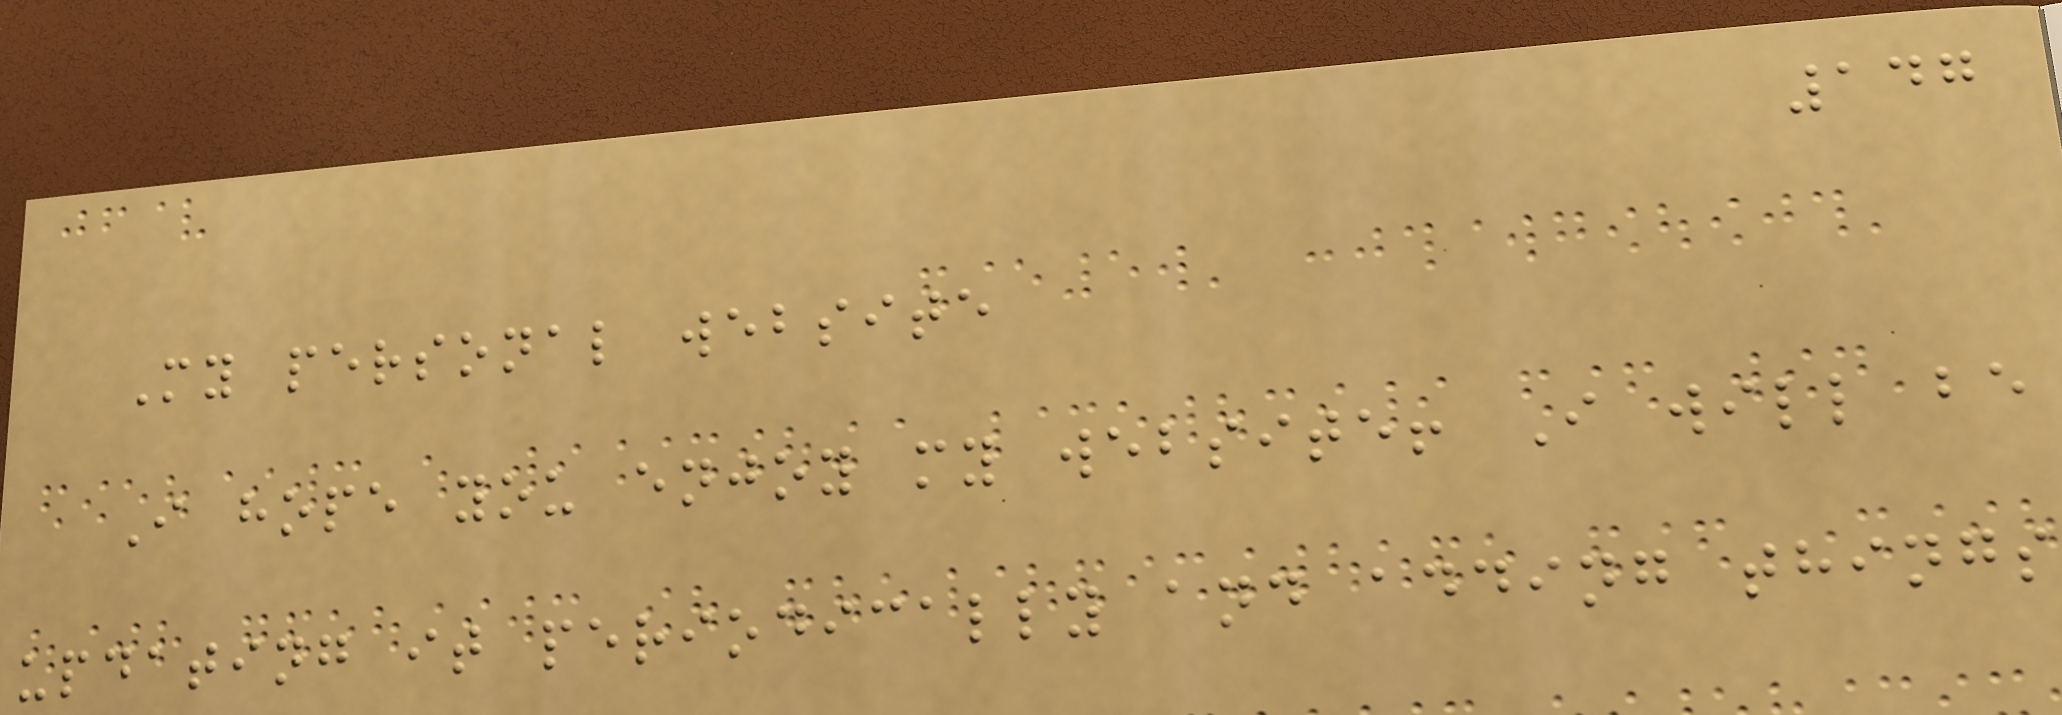147
My personal website
I hope you enjoy my website! I will be
updating it periodically and adding things
